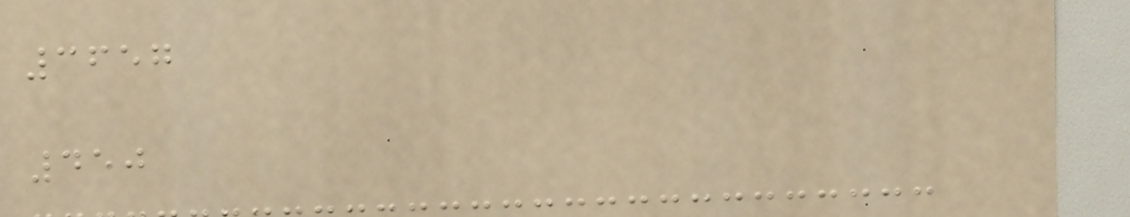3657
450
